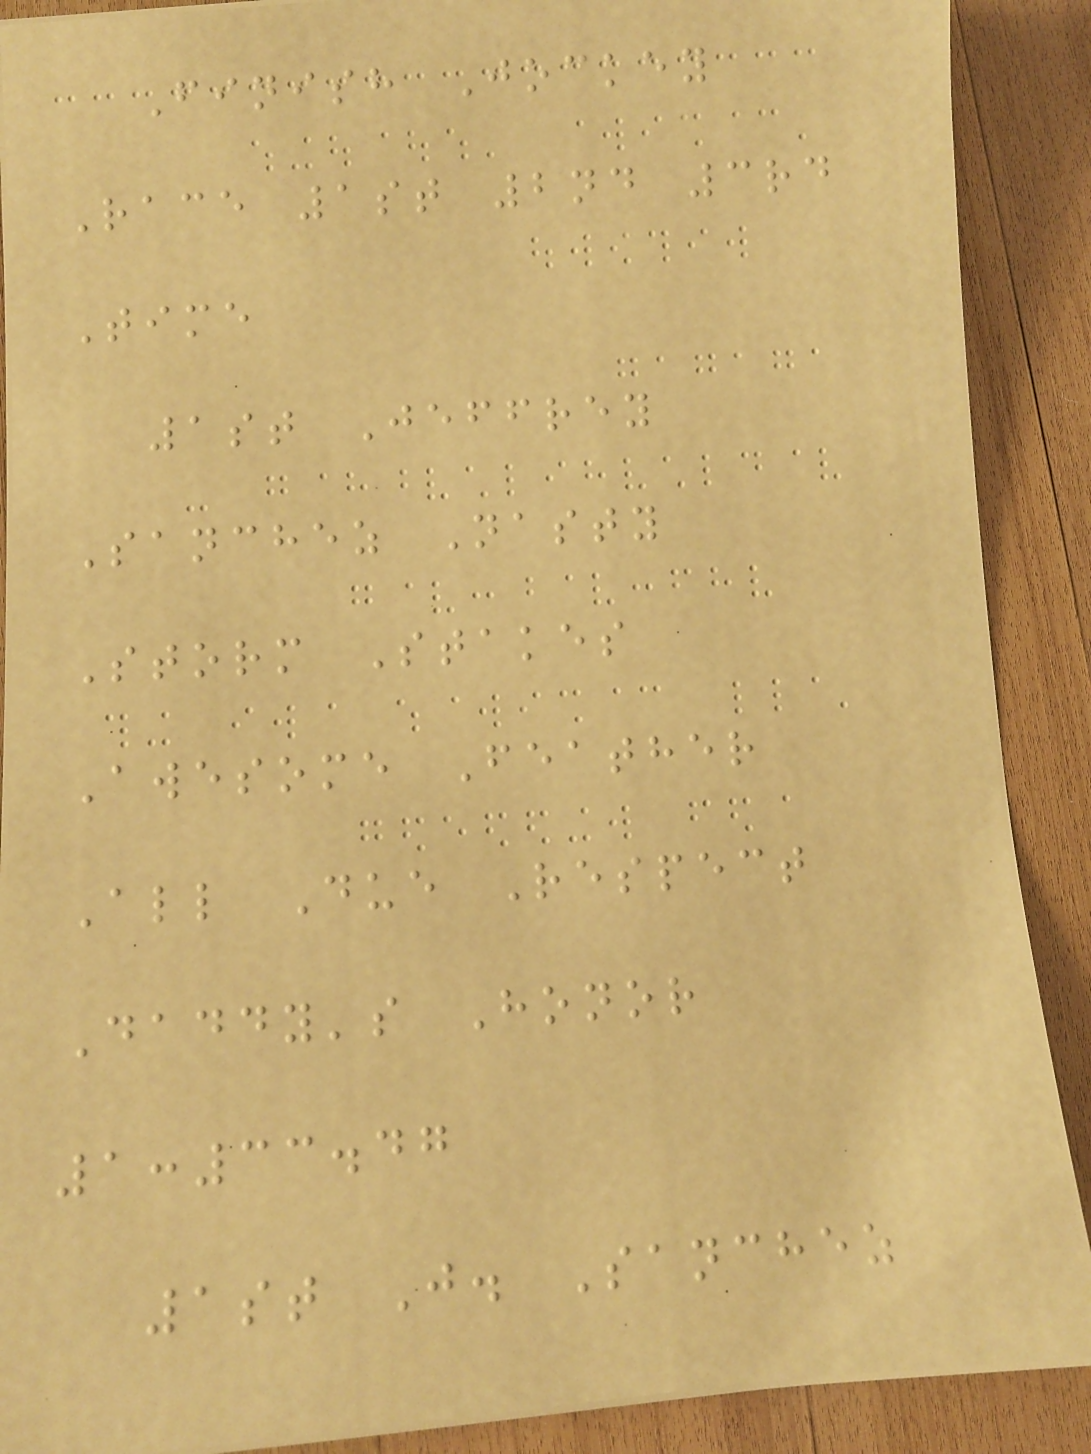Finish Jockey
Race 1st 2nd 3rd
Time
1st Jeffrey
Sanchez Nasty
Storm Stakes
Awesome Feather
All Due Respect
Daddy's Honor
1:33.47
1st J. Sanchez
